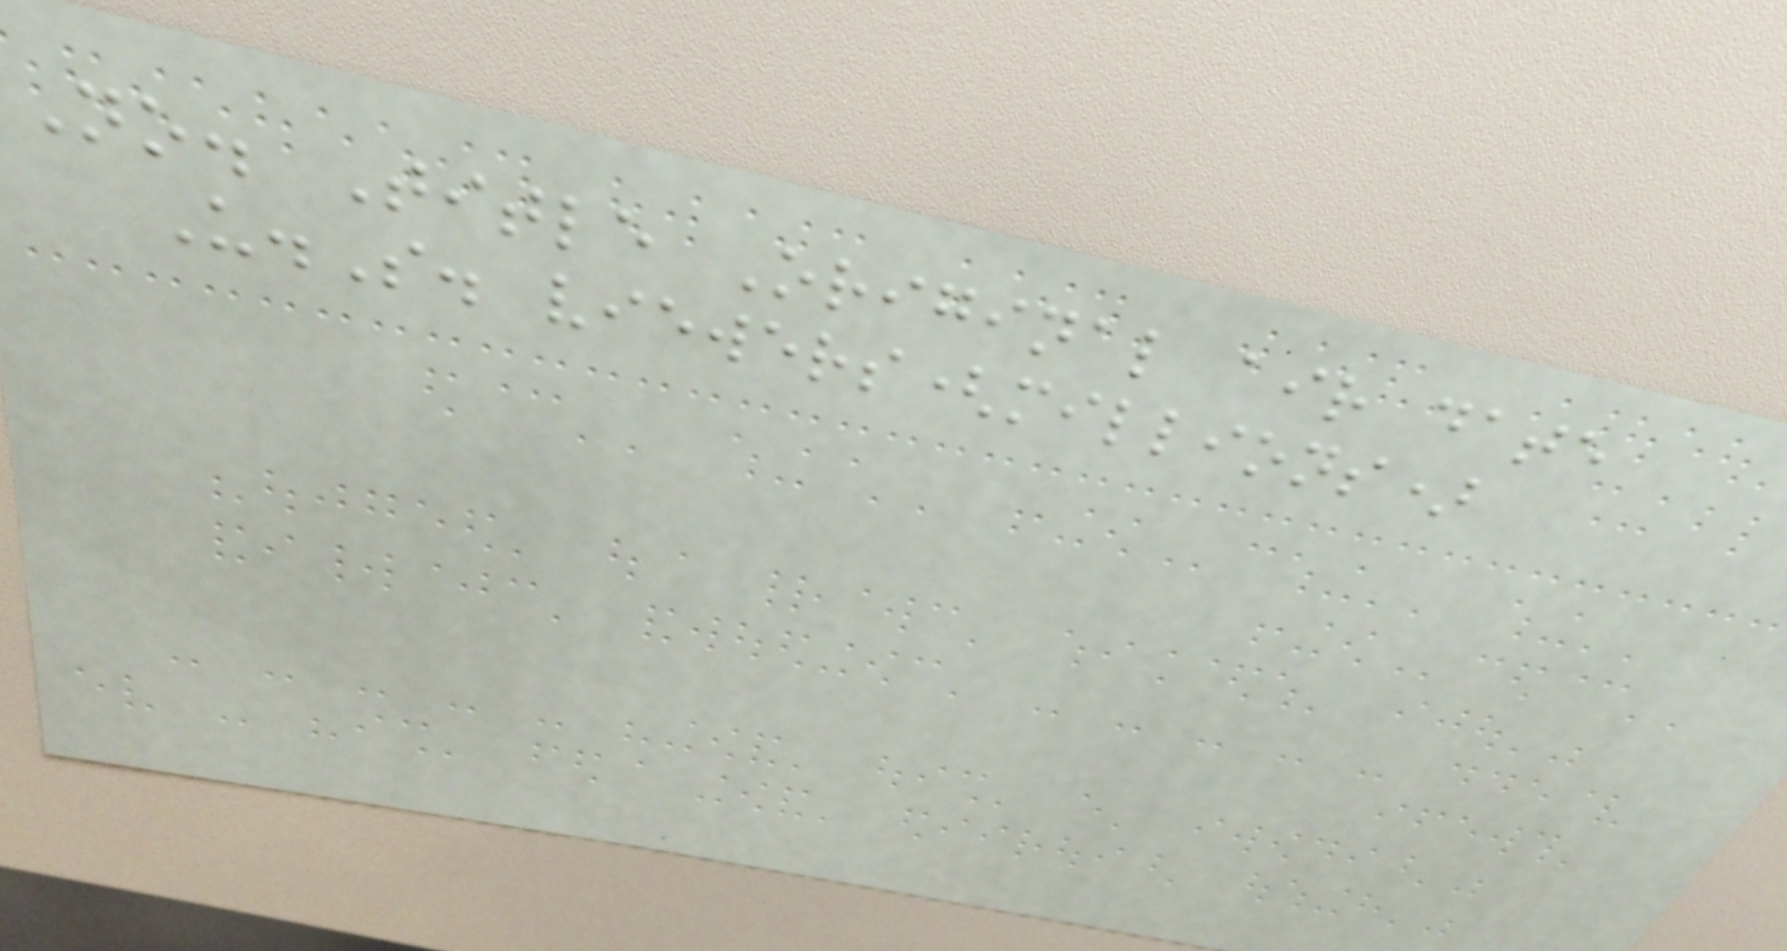No. Title Original air date
U.S. viewers(millions)
